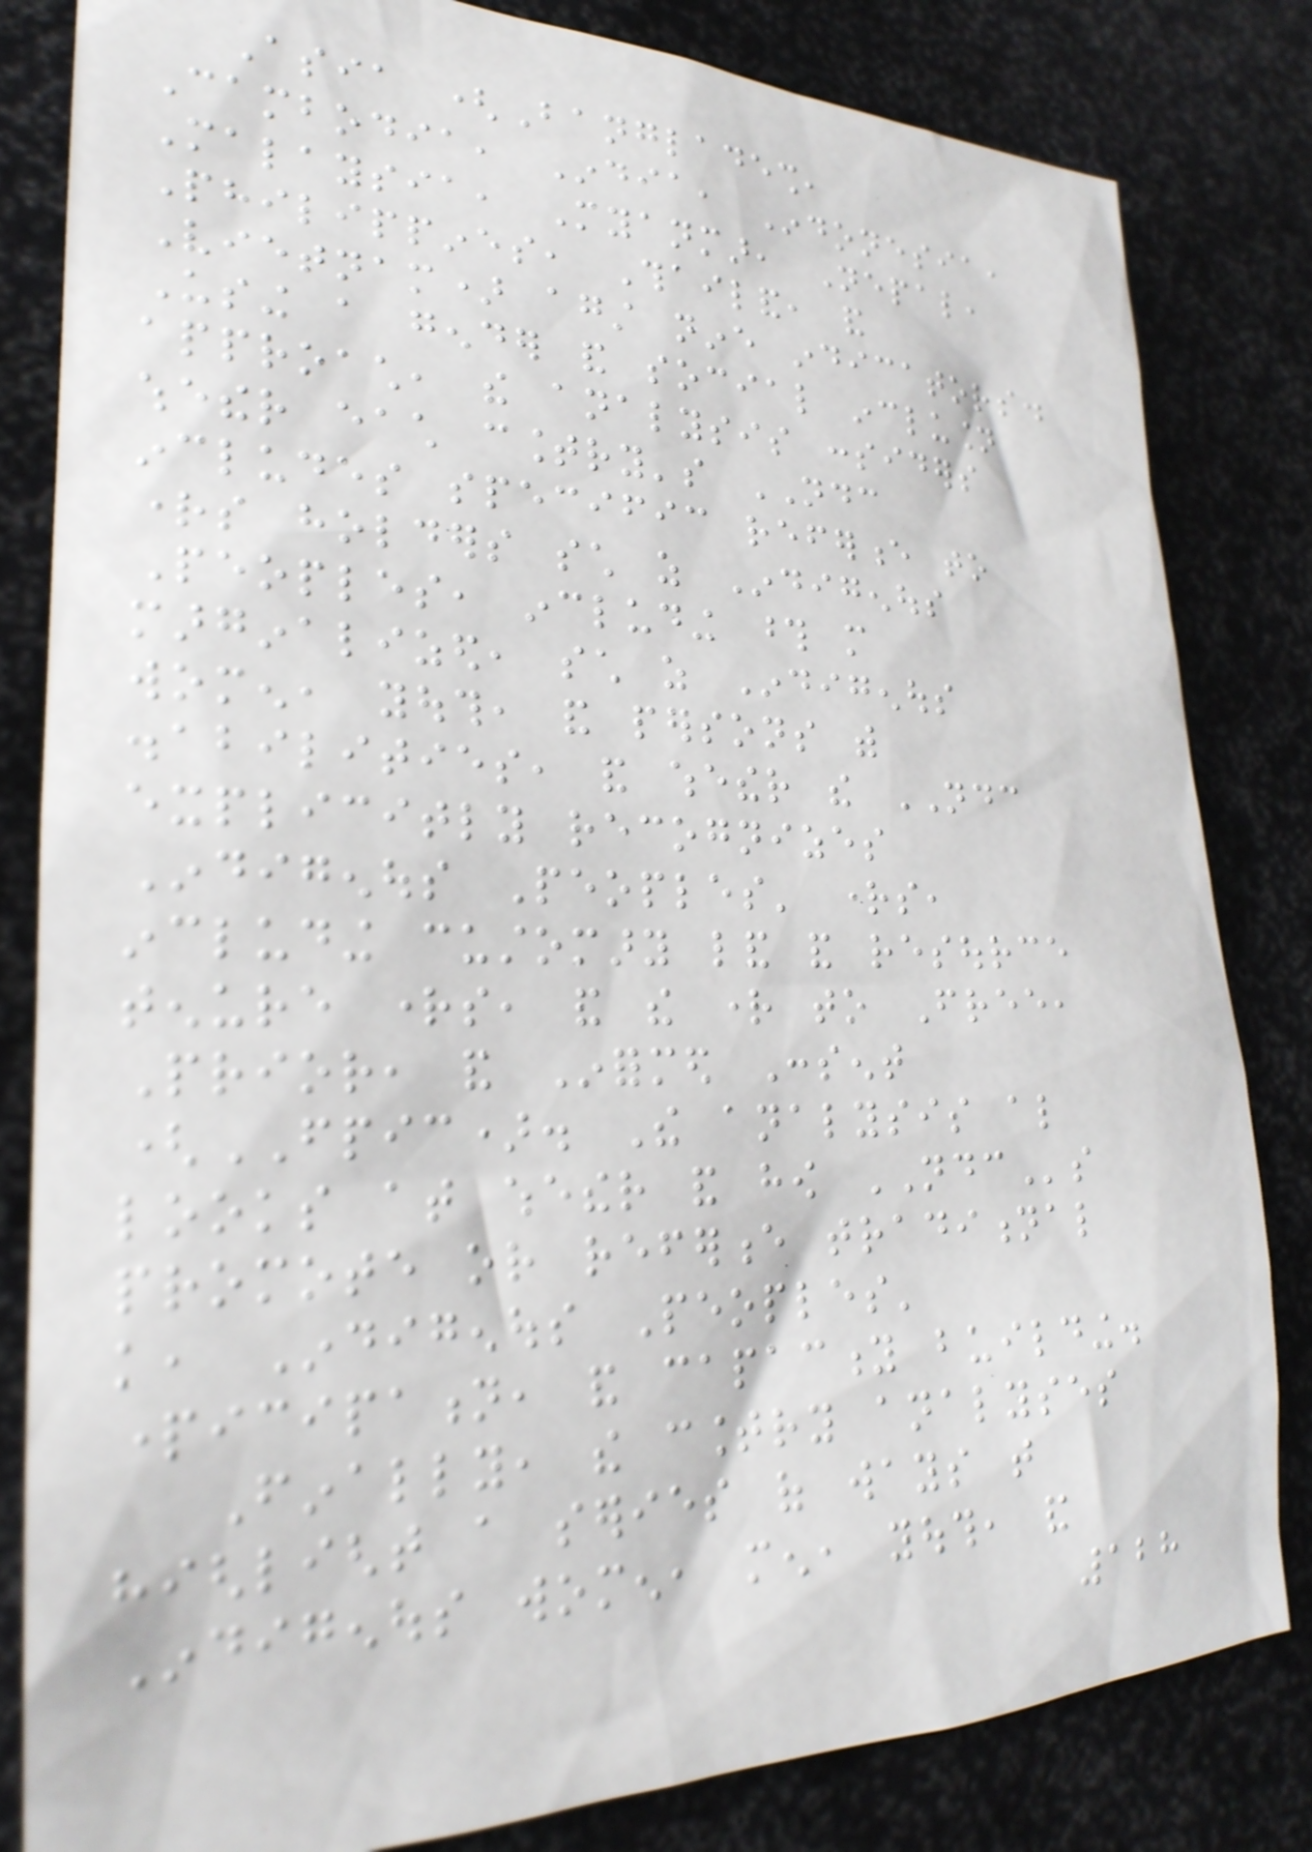Asia (Bangladesh,
Cambodia, India, Indonesia,
Malaysia, Myanmar, Nepal,
Philippines, Thailand, and
Vietnam) against nine indicators.
Using a gender and social inclusion
approach, the analysis considers
whether each country's NDC
includes specific reference to
rights holders such as Indigenous
Peoples, including those more
marginalized, such as Indigenous
women, youth, and persons with
disabilities, and whether the NDC
explicitly recognizes
Indigenous Peoples' rights,
including customary land and resource
tenure rights, and the right to Free,
Prior, and Informed Consent
(FPIC). The analysis also
looks at whether and how NDCs
promote or reference traditional
knowledge, Indigenous Peoples'
participation, and capacity building.
Finally, the country analyses
highlight a series of ways that
Indigenous women, men, youth, and
128
